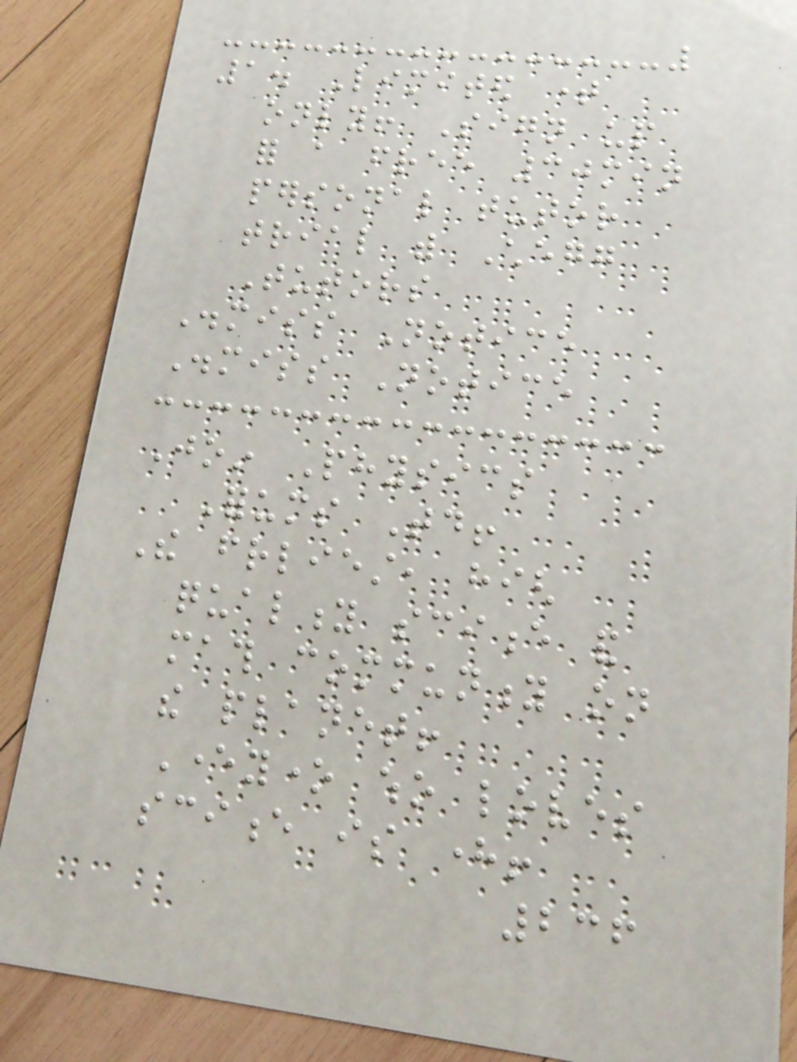1. Limited time
only! Sign up
for a free 30min
personal tutor
trial with Chegg
Tutors
Dismiss Notice
Dismiss Notice
Join Physics
Forums Today!
The friendliest, high
quality science and
math community on
the planet!
Everyone who loves
science is here!
236
